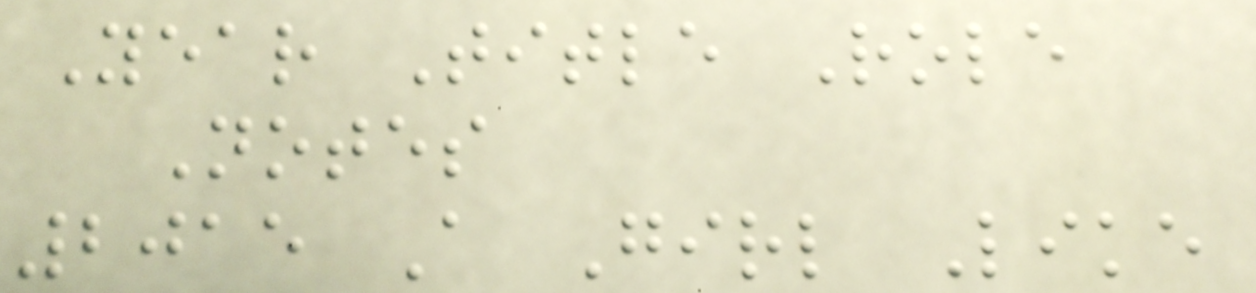Year Title Role
Notes
2015 A Girl Like
